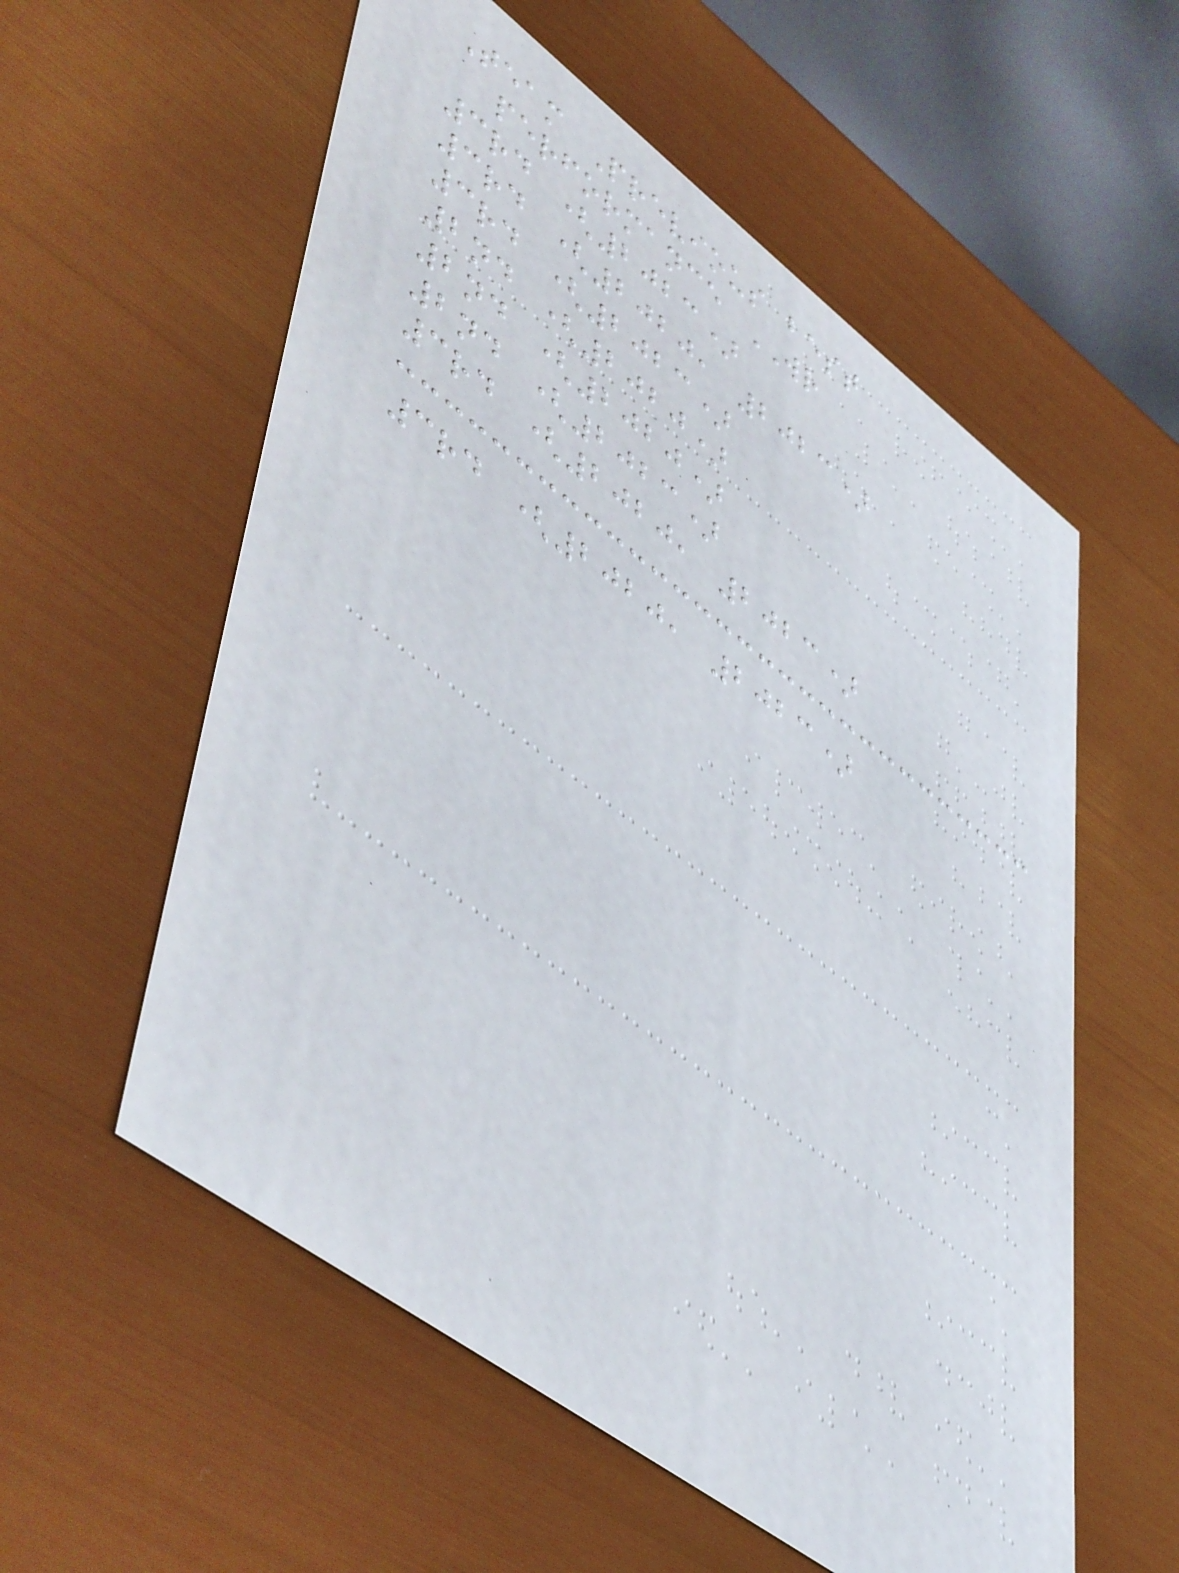Team Previous best
performance WR
3rd (2023)
3rd (2020, 2023)
3rd (2023)
2nd (2020)
2nd (2020)
2nd (2023)
3rd (2020, 2023)
3rd (2020, 2023)
